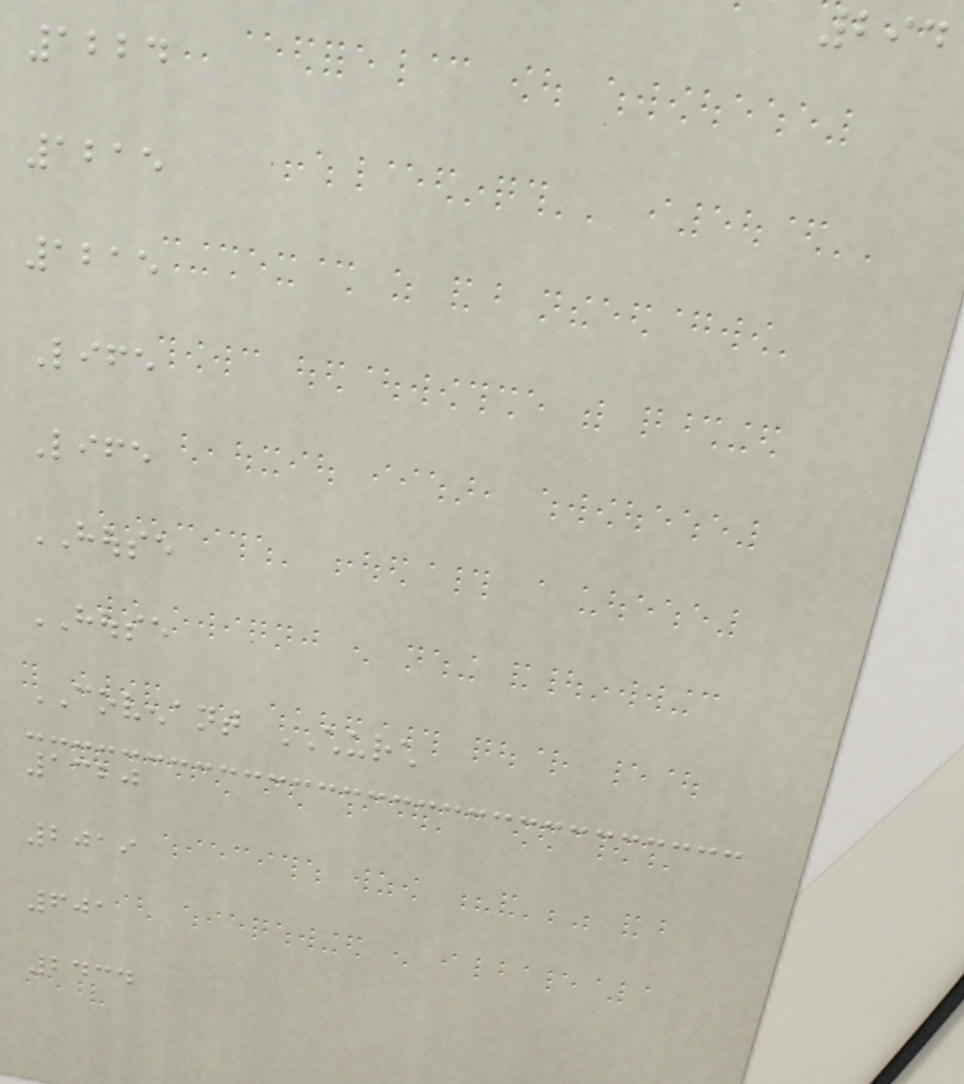294
1224
1215
1215
Life
Life
HOUSE
HOUSE
COVENANT CHURCH
1320
2019
601
2434
